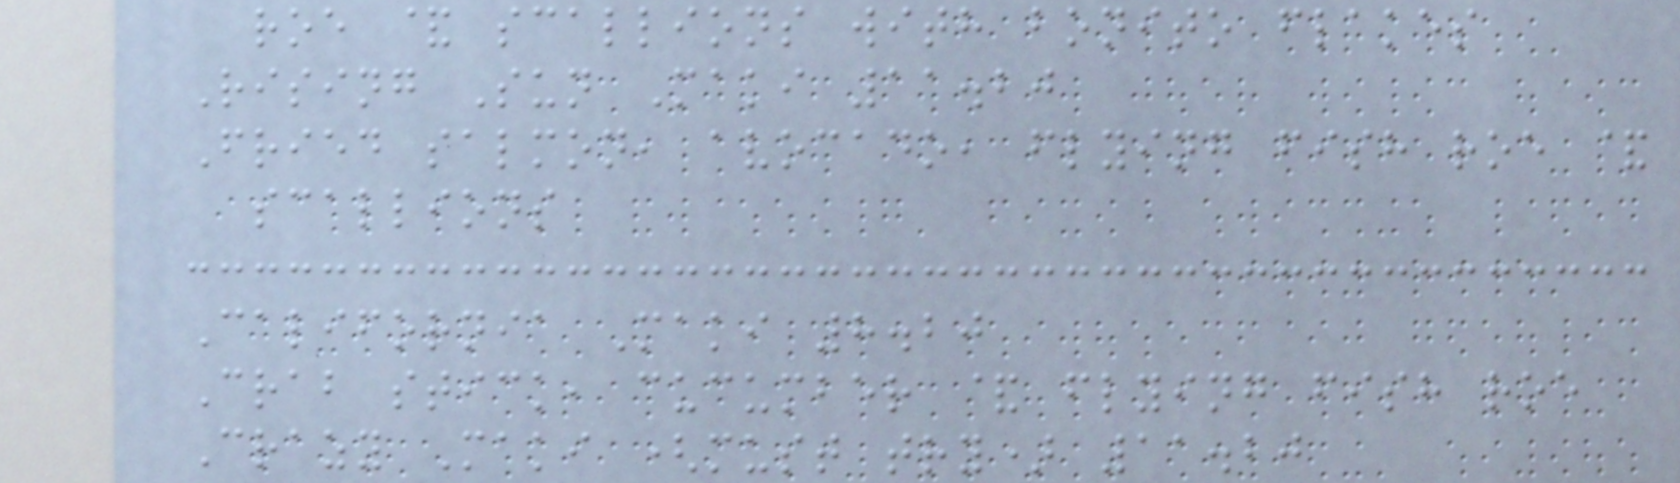roe & scallions with bonito flakes
Rising Sun Maki 11.20
Fried salmon, avocado, flying fish roe &
scallions
California Maki 8.20
Crab stick, cucumber & flying fish roe
Crazy Maki (must try) 11.20
